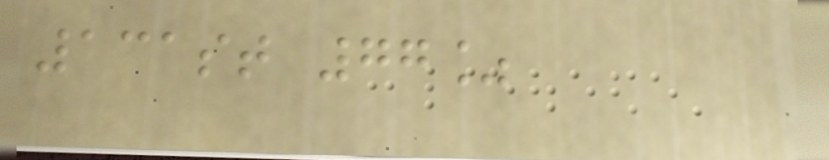131st 77%
